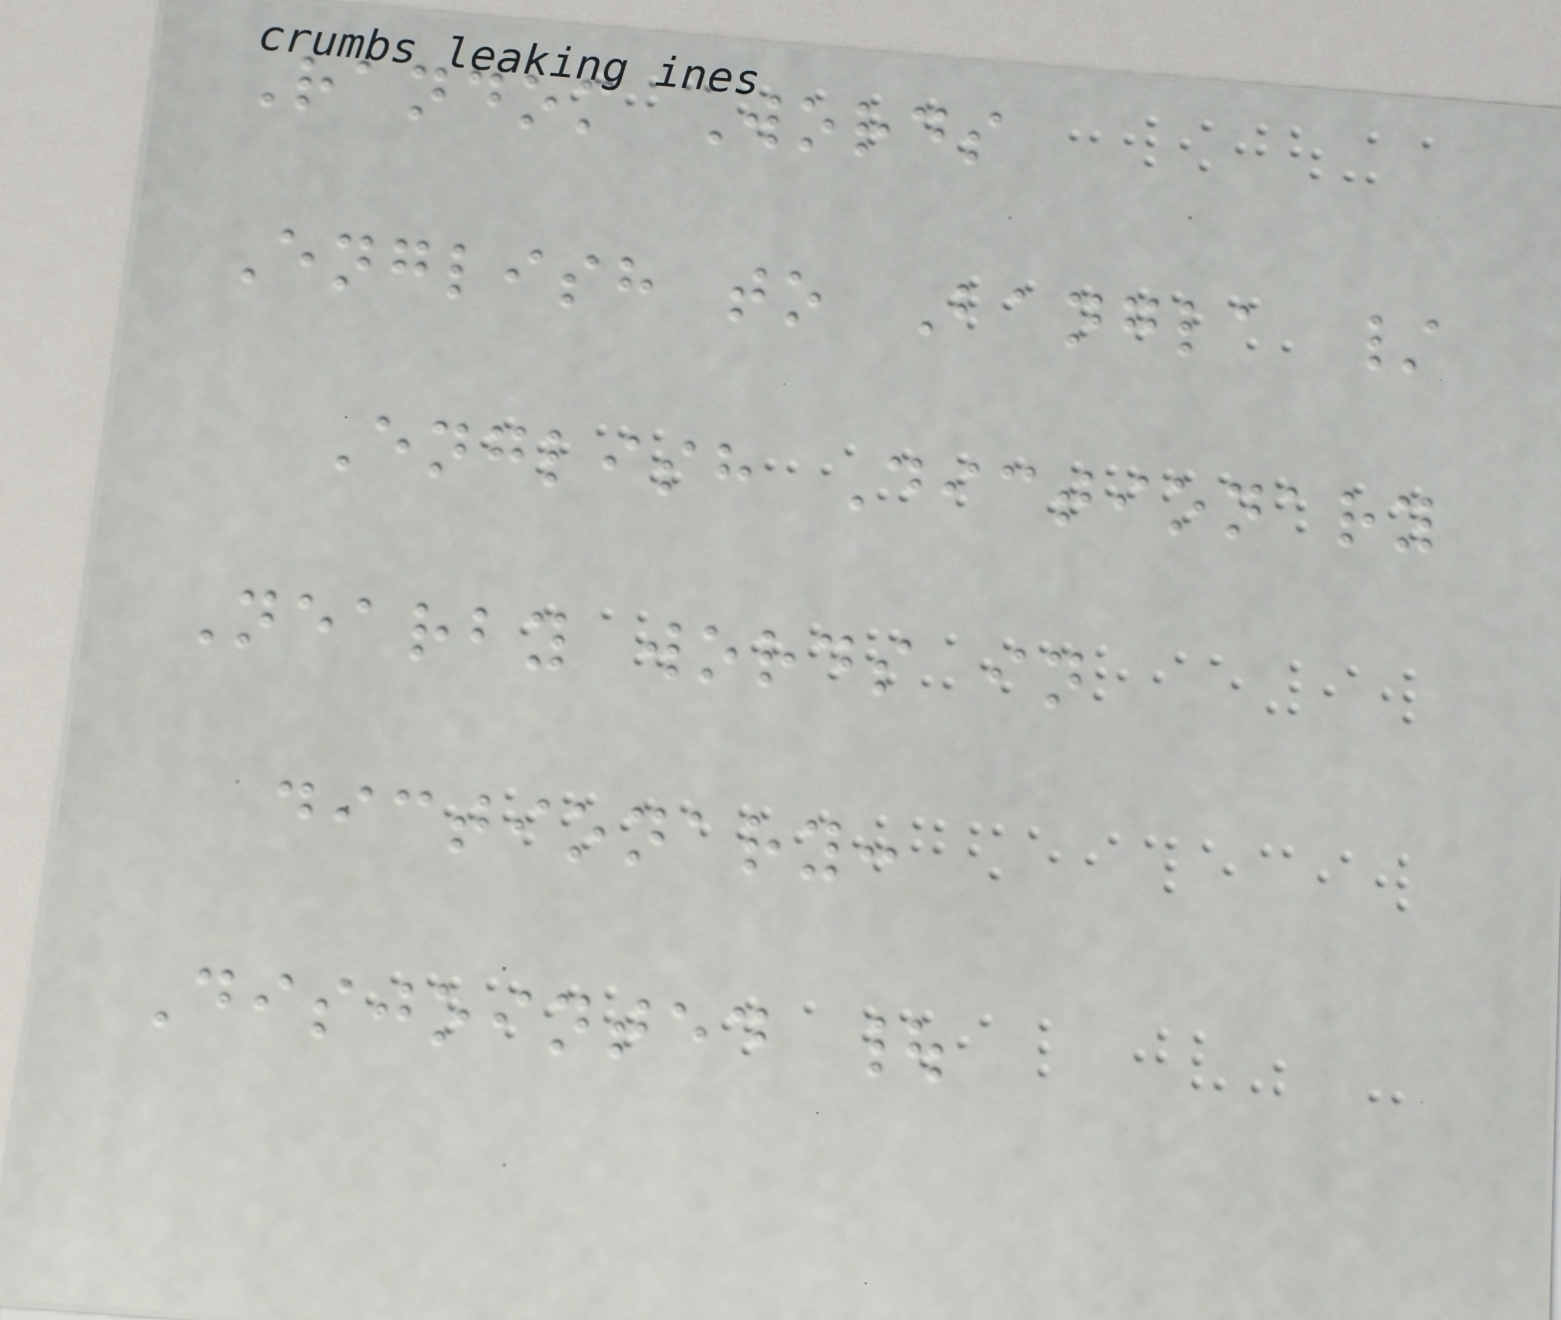Random Words
English to Bangla /
English Dictionary
Nearby words in
dictionary:
Disjointed |
